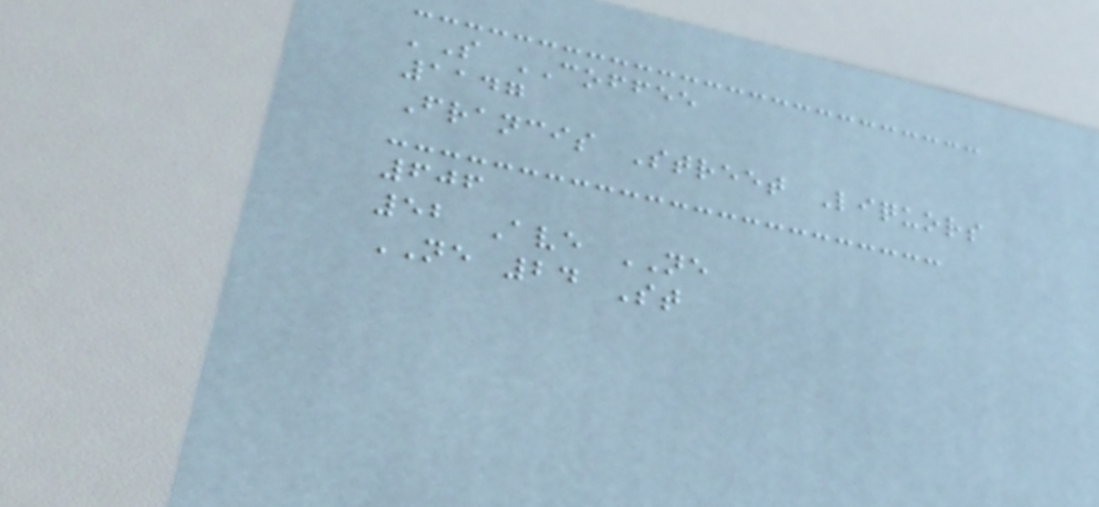'S COFFEE
1147
Francis Street Liquors
606
52 Ave NE
NE 24 St
